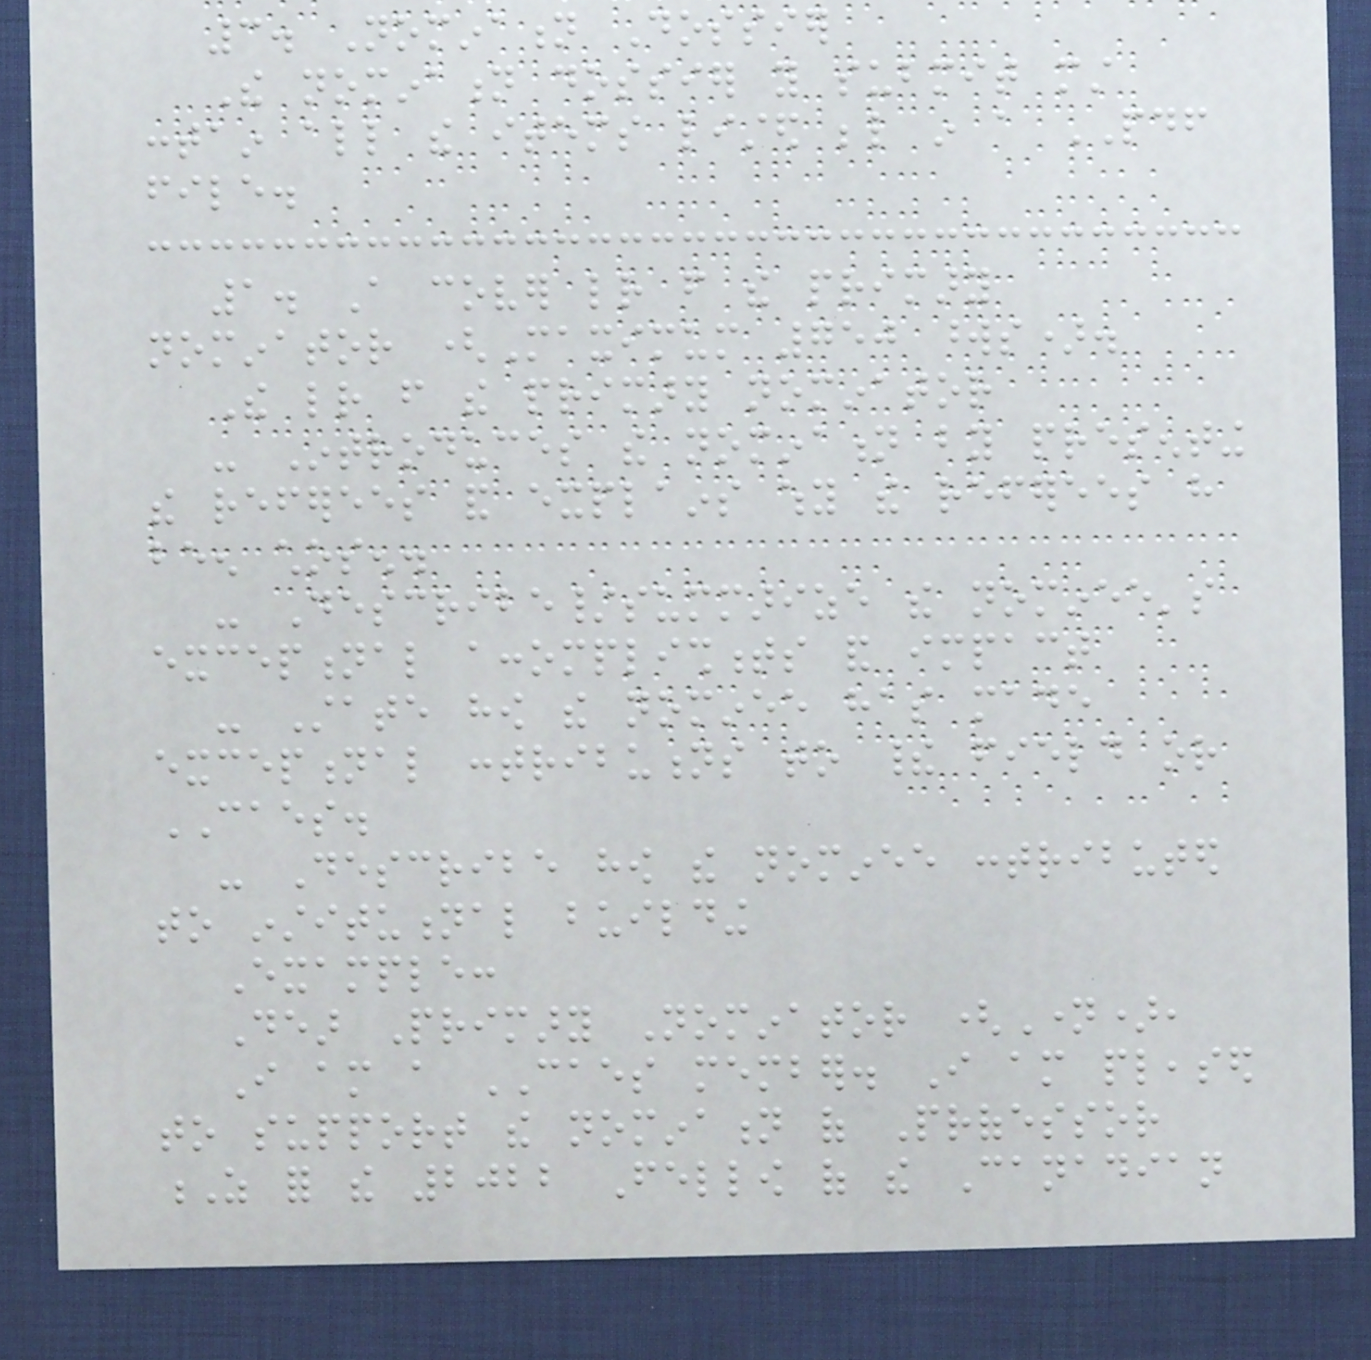3. Nomination Dossier
The nomination dossier you submit must
contain all the items listed below in a PDF
file.
1. A cover letter from the primary
nominator (Maximum 750 words).
The letter from the primary nominator
- Introduces the nomination by presenting
the referees and explains why the referees have
been chosen.
- Describe/summarize the nominee's
exceptional accomplishments and impact
- State how the nominee has made
exceptional contributions to their field or
CAES.
- Describe how the nominee contributed
to institutional building
Example:
Dear Primary Nominator (Name),
I am a CAES member. I am pleased
to support the nomination of Professor
Z for the 2022 Fellow of the Canadian
